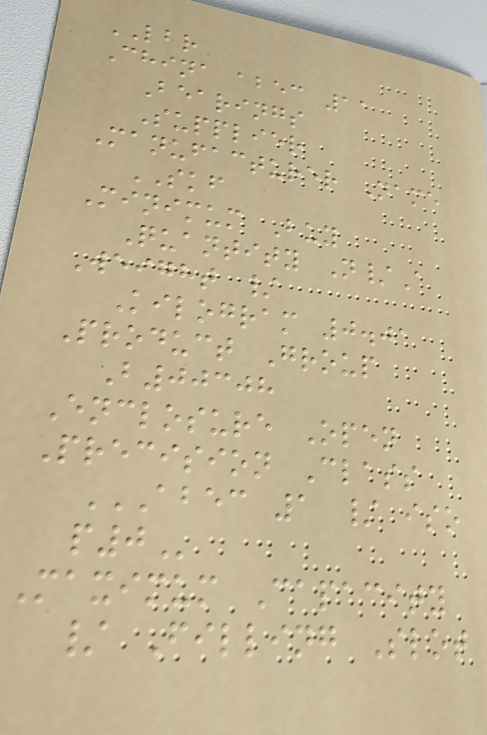LBR
China abec 11
Bearings
Supplier
Manufacturer Name
SKF
Minimum Buy
Quantity N/A
Weight /
Kilogram 0.01
Product Group
B00308
Enclosure Open
Precision Class
ABEC 1 / ISO
P0
Maximum Capacity
/ Filling Slot
